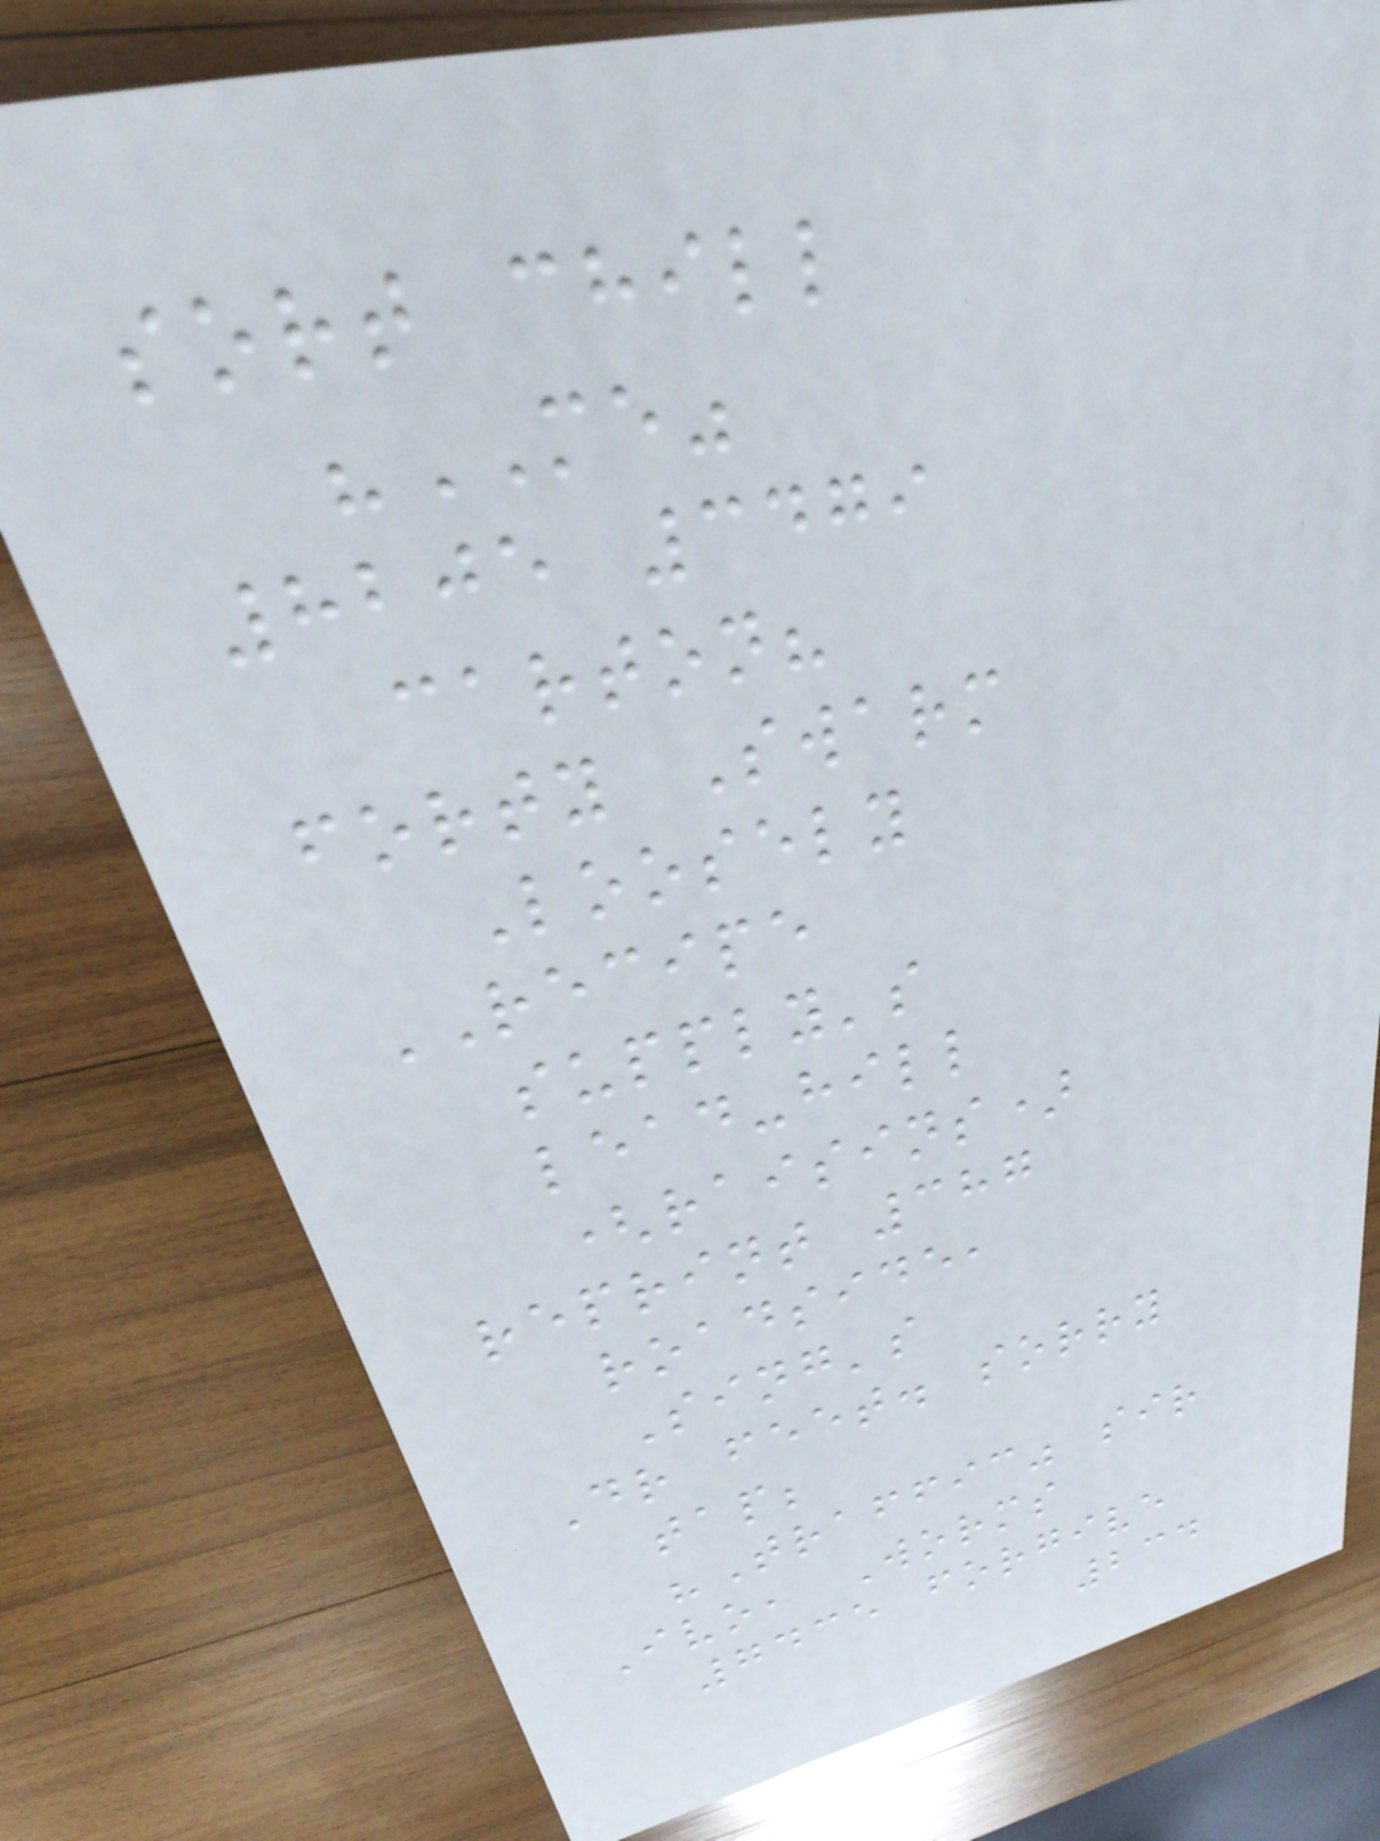sort chill
"ME"
8205 3479
carton?
forty Swarm
Loosely
RECIPE
supply's
lead-hill
(raisins)
reprint 387
roadside,
Sing's
Dr feet. sorry
tap;
"Traffic" sir
Ivo, Worms
7435 forgive
234
